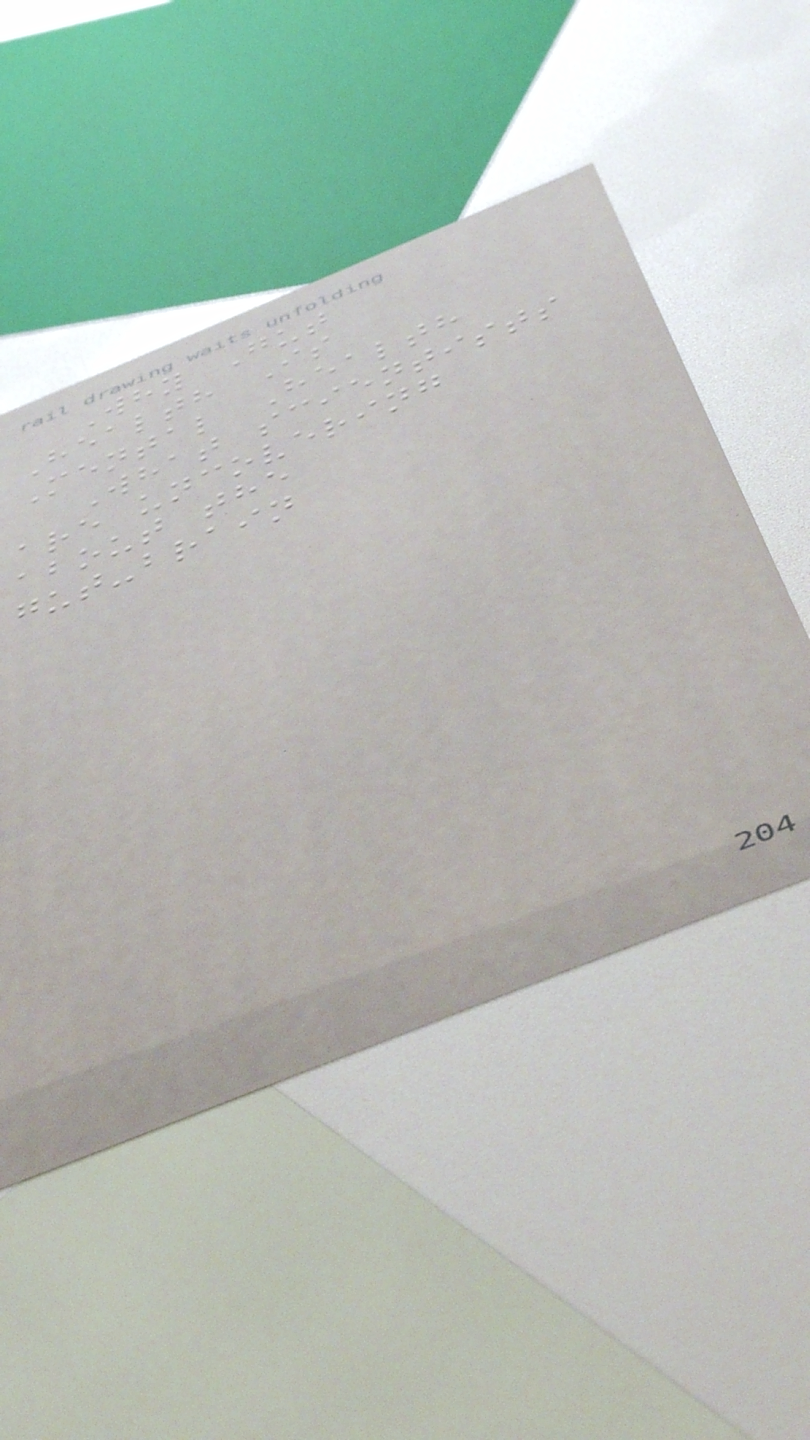Why Gut
Health Is
Mental Health
What scientists
are uncovering
about the
gut-brain
